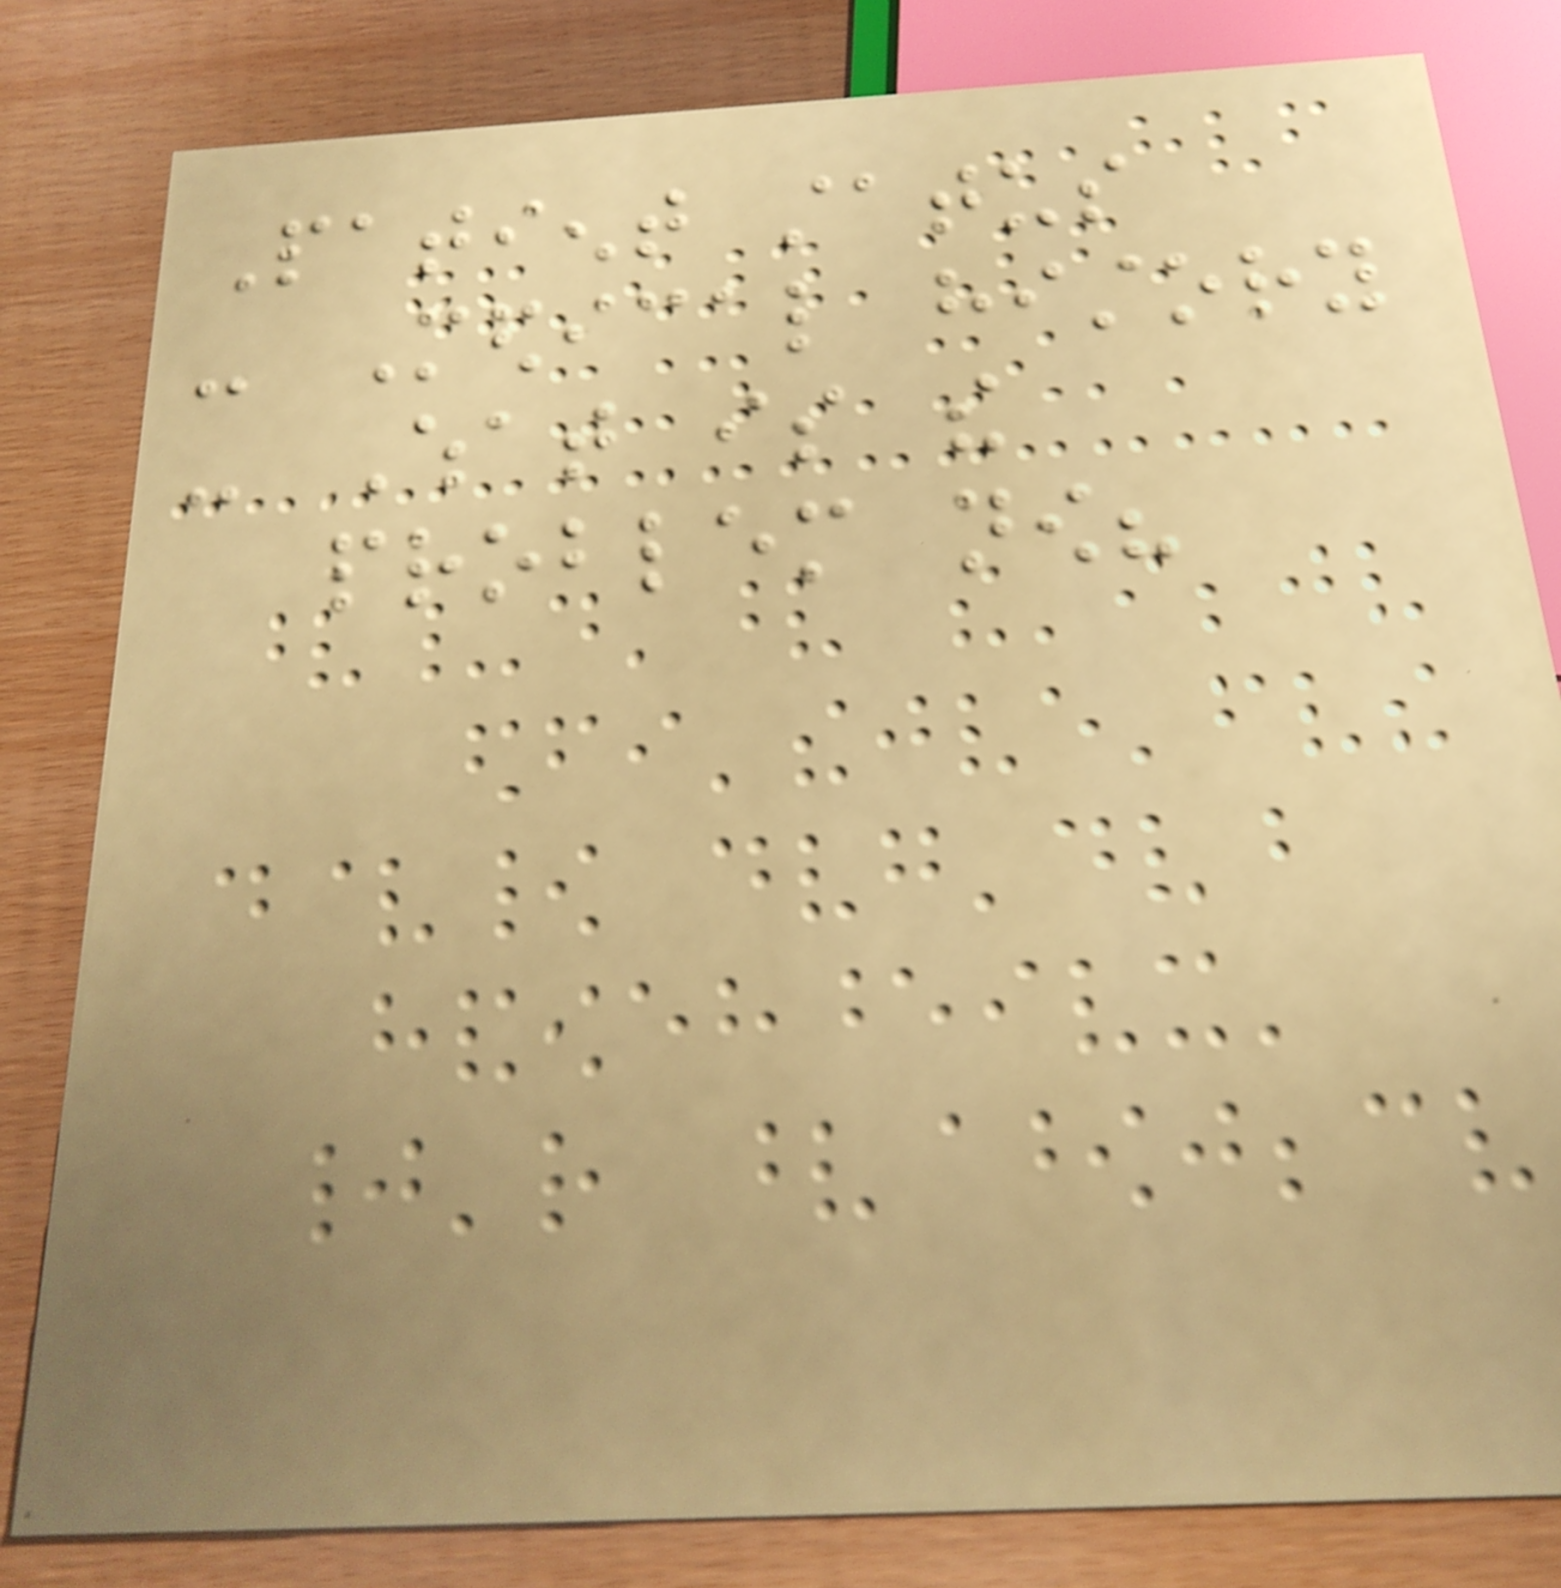Patient status
- Medical history
- What is the
problem now?
